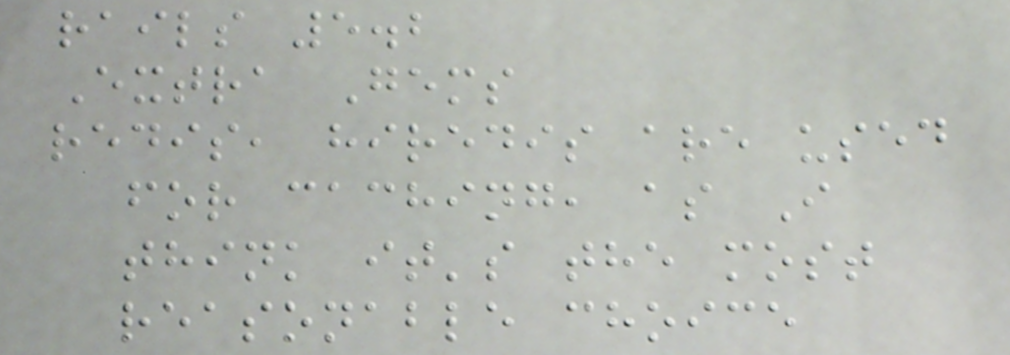rails 5.2
Extra Gems
redis, hiredis are used
for caching, as I
think it's the most
reasonable choice
